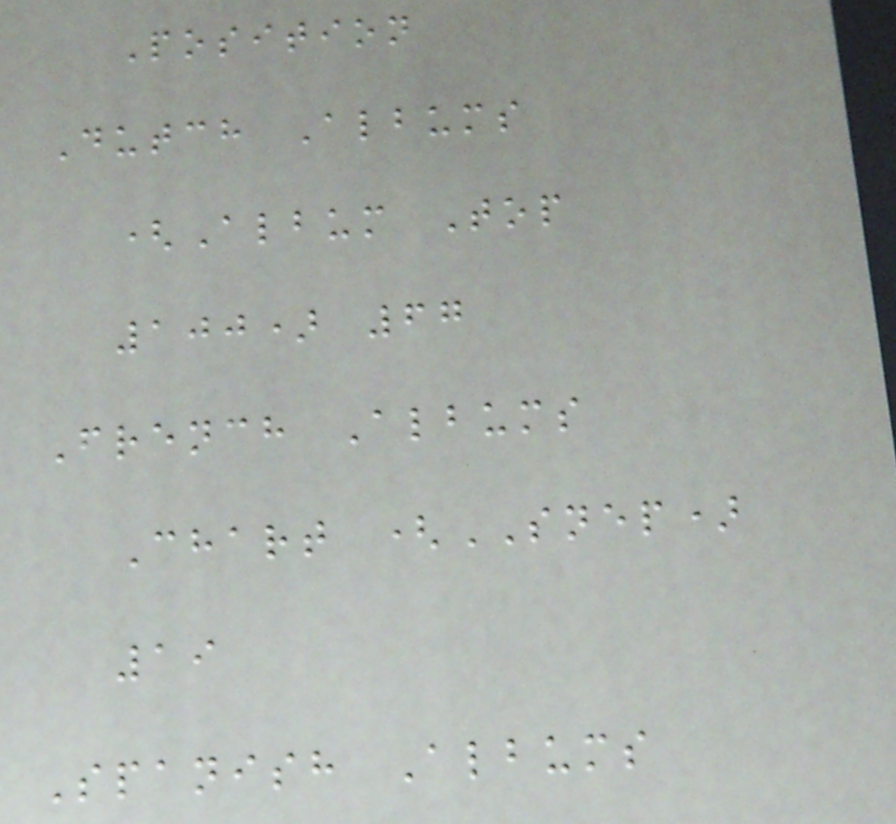Position
Dutch Albums
(Album Top
100) 67
French Albums
Chart (SNEP)
19
Spanish Albums
